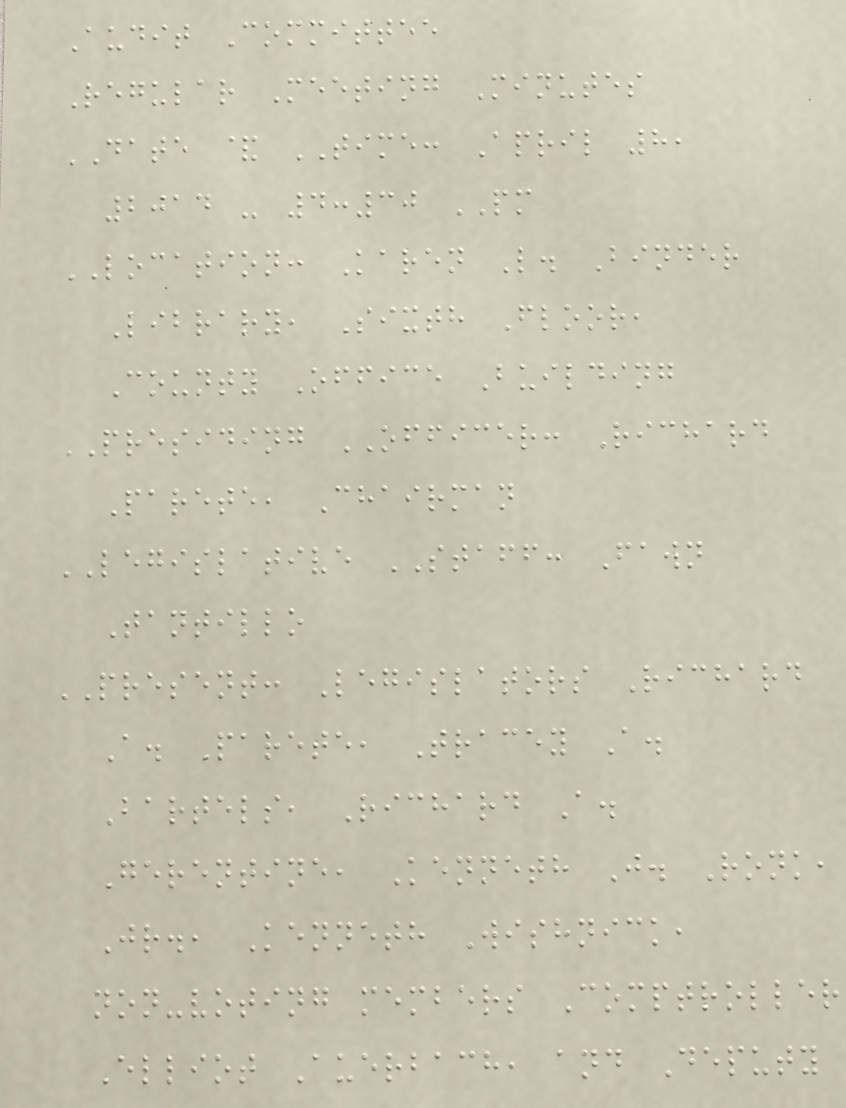Audit Committee
Regular Meeting Minutes
DATE & TIME: April 8,
2014 - 4:30 PM
LOCATION: Karen L. Binder
Library, Sixth Floor,
County Office Building
PRESIDING OFFICER: Richard
Parete, Chairman
LEGISLATIVE STAFF: Fawn
Tantillo
PRESENT: Legislators Richard
A. Parete, Tracey A.
Bartels, Richard A.
Gerentine, Kenneth J. Ronk,
Jr., Kenneth Wishnick,
non-voting members Comptroller
Elliot Auerbach, and Deputy
